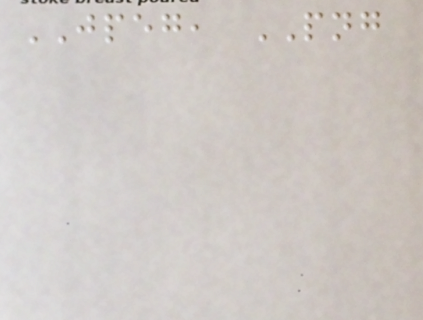JPEG, PNG
